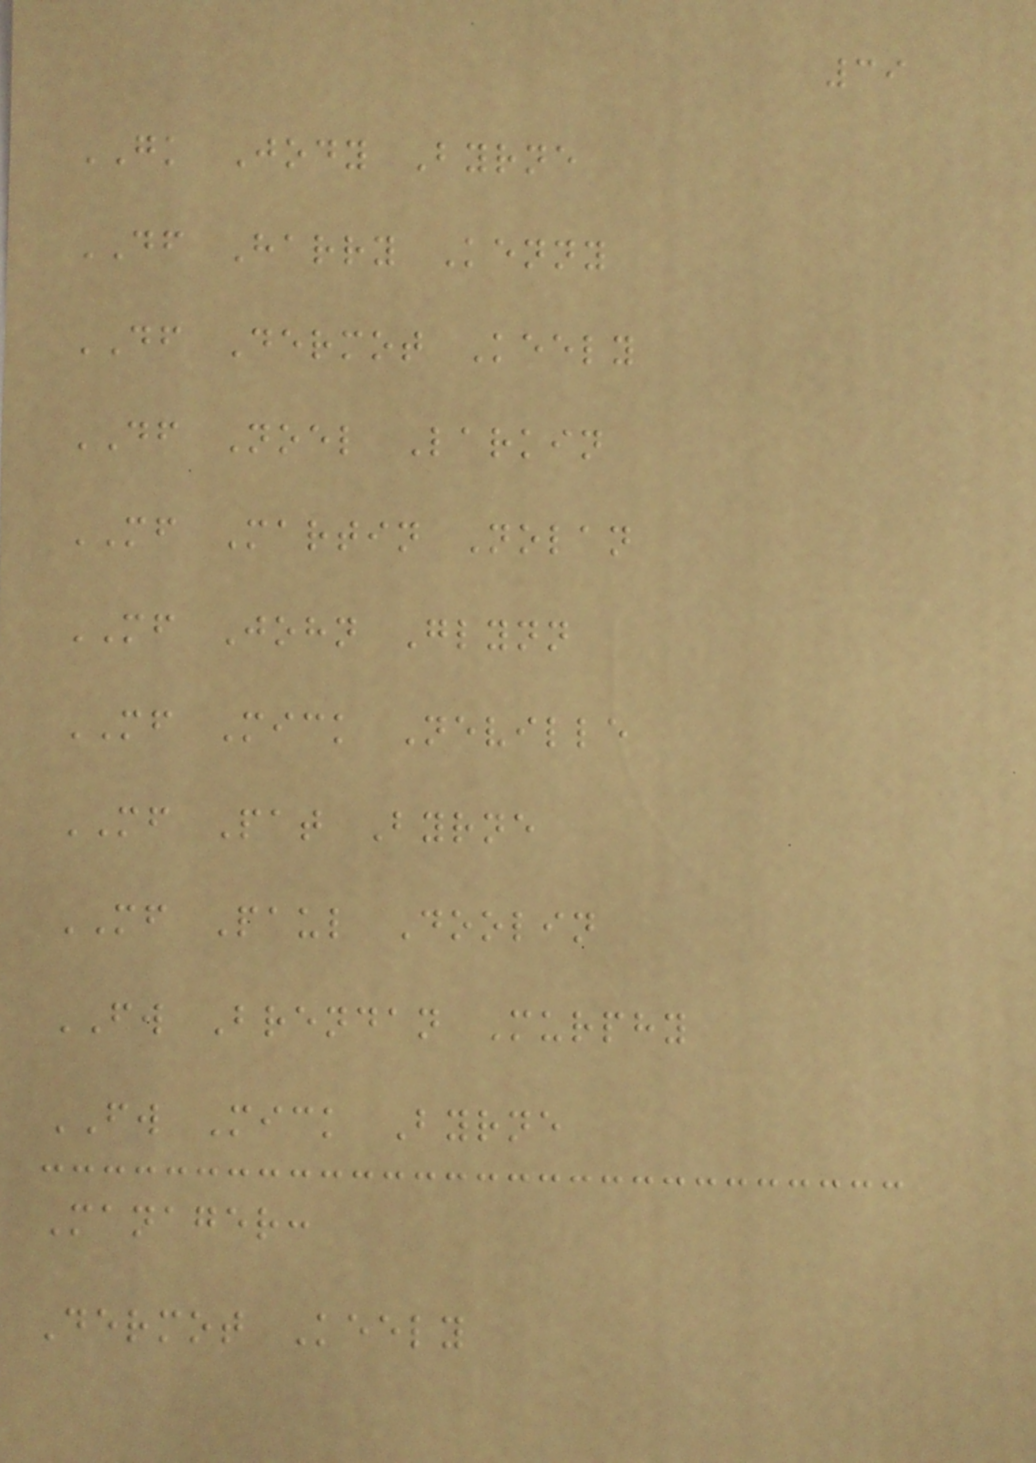39
GK Jody Byrne
DF Harry Kenny
DF Dermot Keely
DF Noel Larkin
MF Martin Nolan
MF John Glynn
MF Mick Neville
MF Pat Byrne
MF Paul Doolin
FW Brendan Murphy
FW Mick Byrne
Manager:
Dermot Keely
